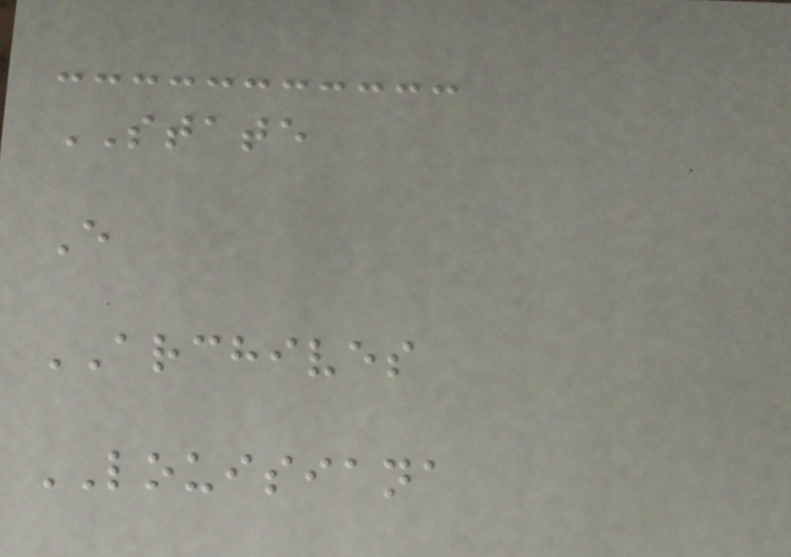STATE
E
ARCHIVES
LOUISIANA
